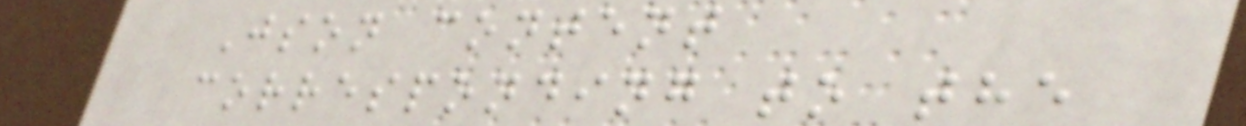Json content
corresponding to the
